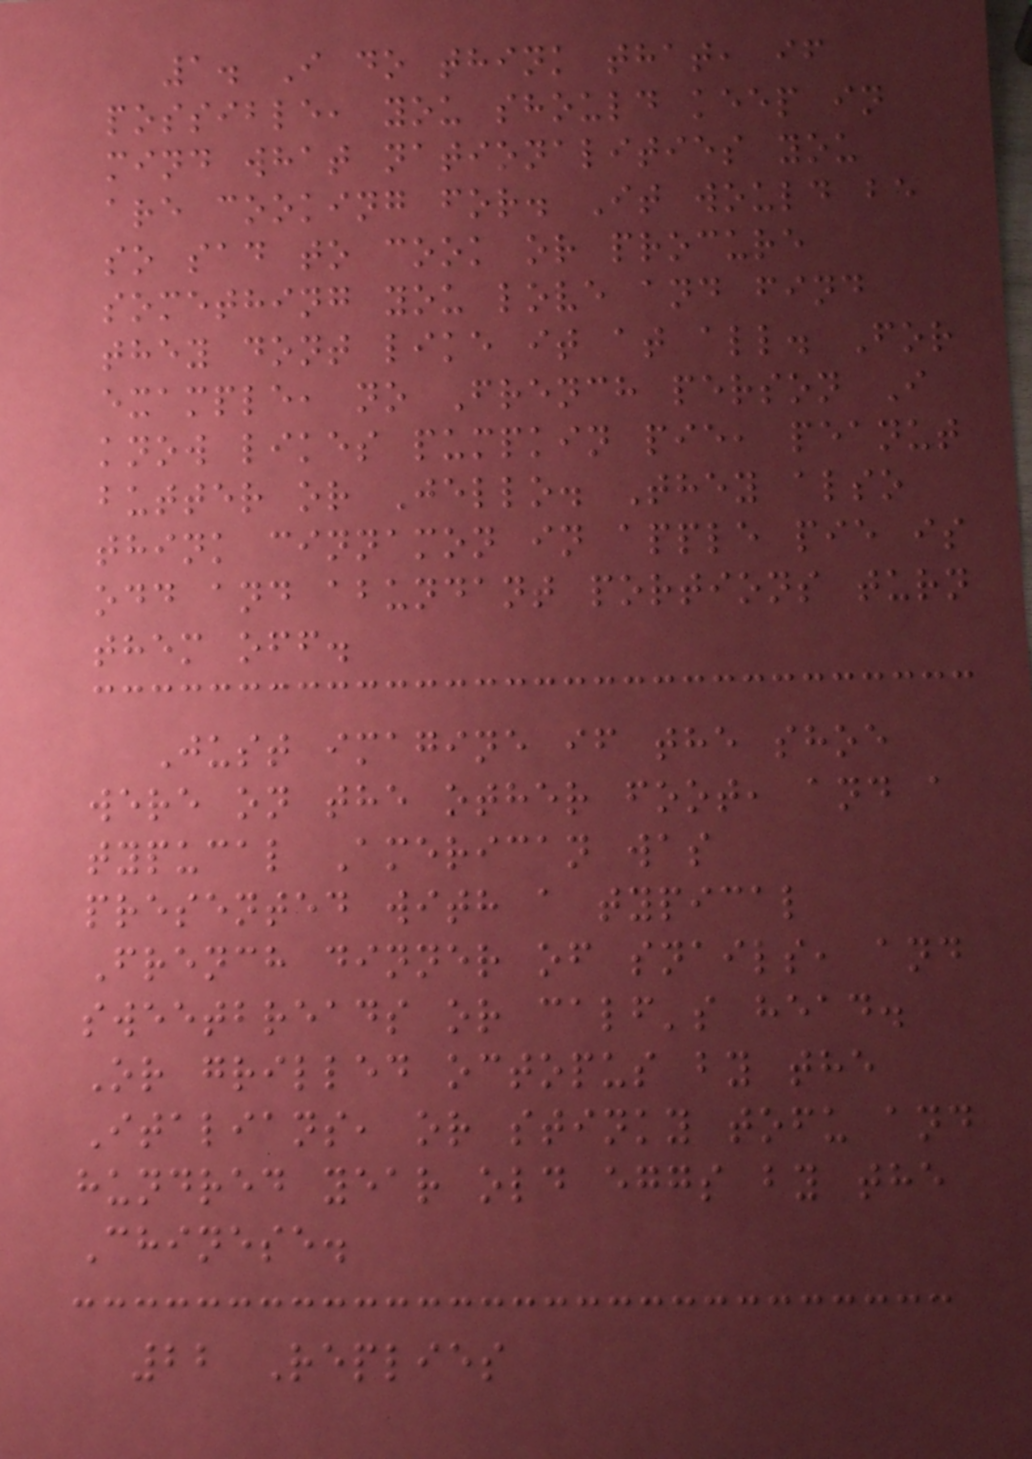1. I do think that, if
possible, you should keep in
mind what nationalities you
are cooking for. It would be
so sad to cook or procure
something you love and find
they dont like it at all. For
example, no French person I
know likes pumpkin pie, peanut
butter or Jello. They also
think cinnamon in apple pie is
odd and abundant portions turn
them off.
Just imagine if the shoe
were on the other foot, and a
typucal American was
presented with a typical
French dinner of snails, and
sweetbreads or calf's head.
Or grilled octopus by the
Italians, or stinky tofu and
hundred year old eggs by the
Chinese.
22 Replies
